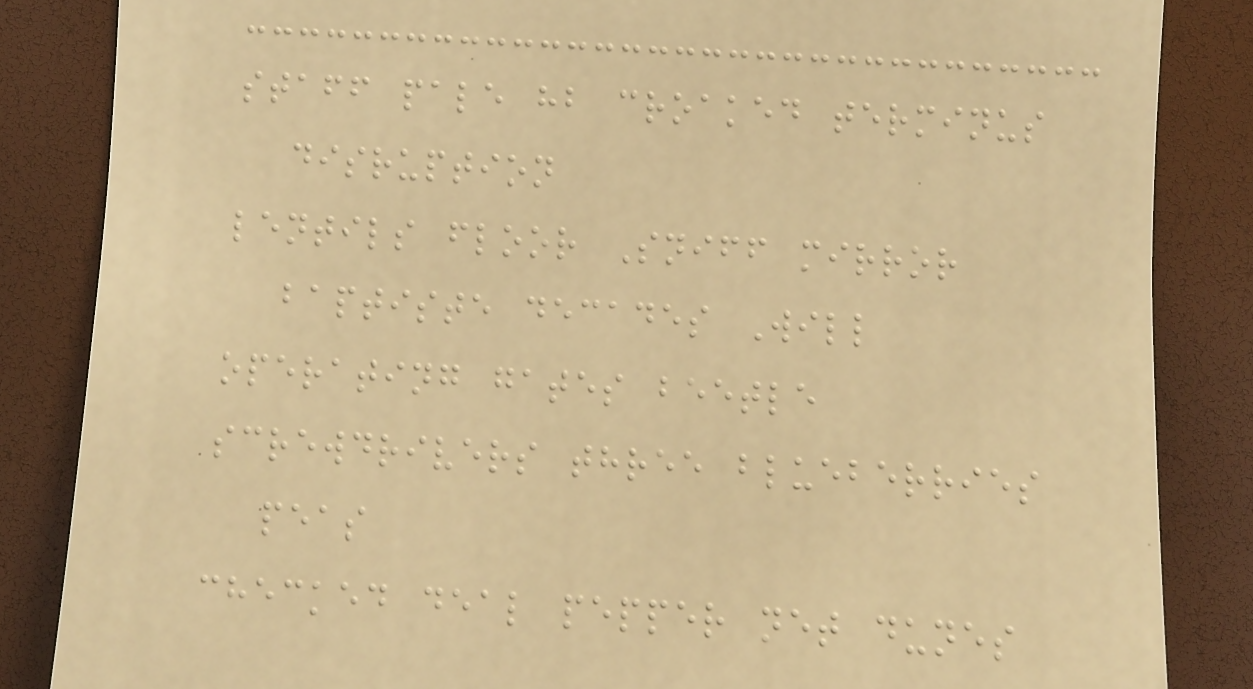staff pale hb croaked terminus
disruption
lentils floor Sniff mirror
baptiste decades Will
operating gates beetle
screwdrivers three blueberries
peas
checked deal pepper net dunes
